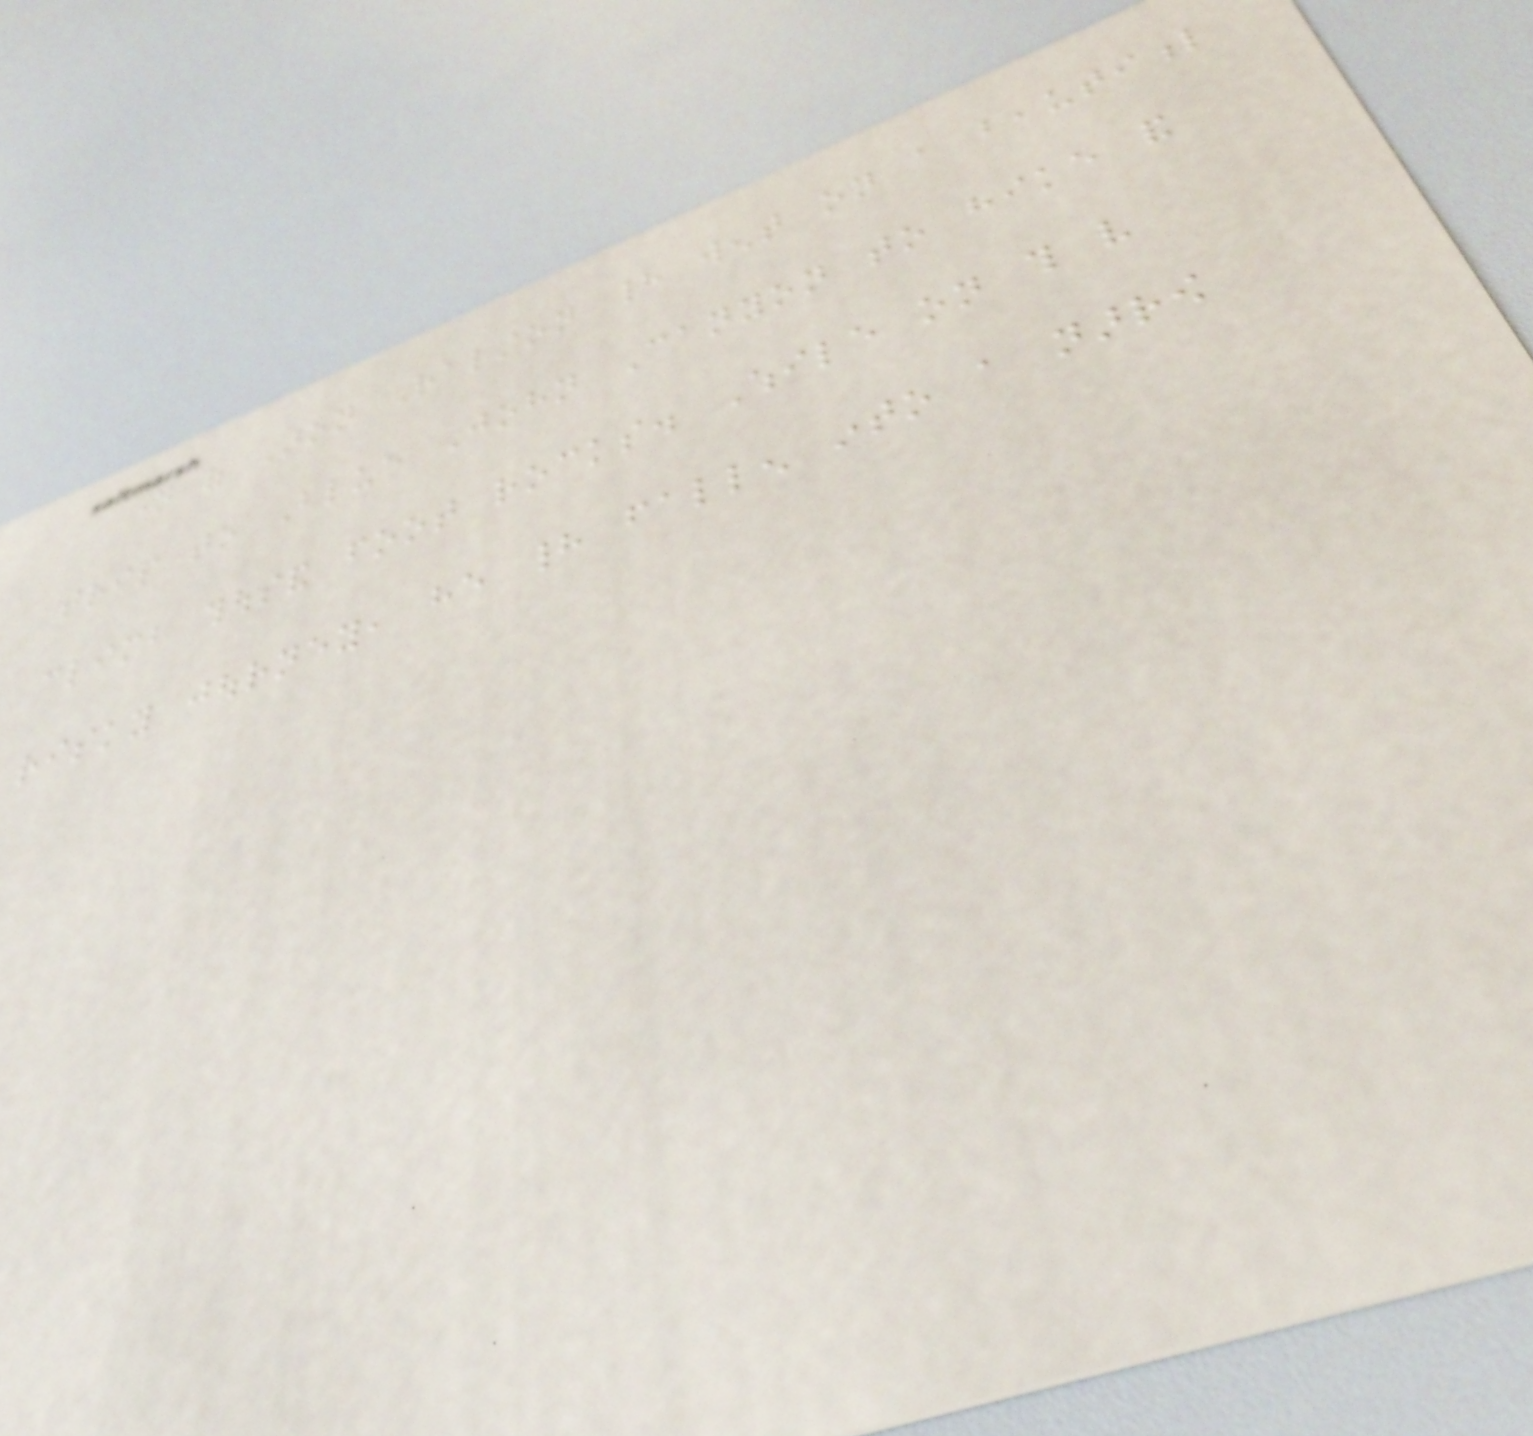name of Aron Ralston had went on a beautiful
trip to Blue John Canyon to hike and
climb thousand foot rocks. While on this very
risky journey, he had fallen into a narrow
